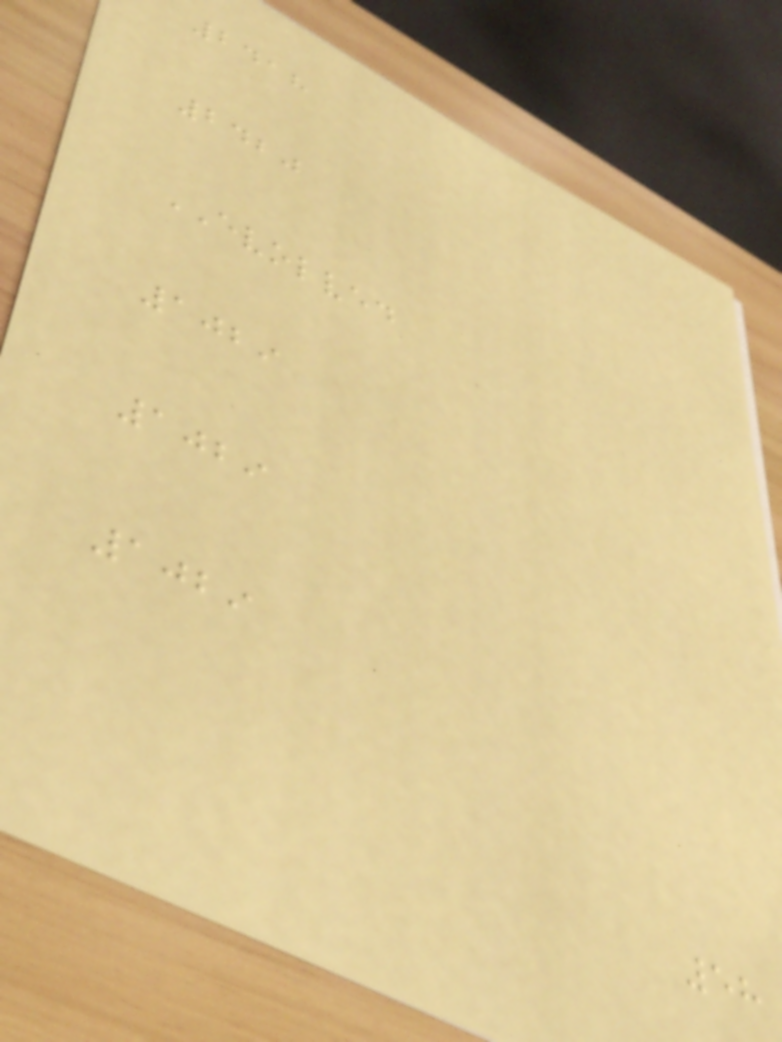2418
2420
EVOLVED
1029
1029
1029
58
